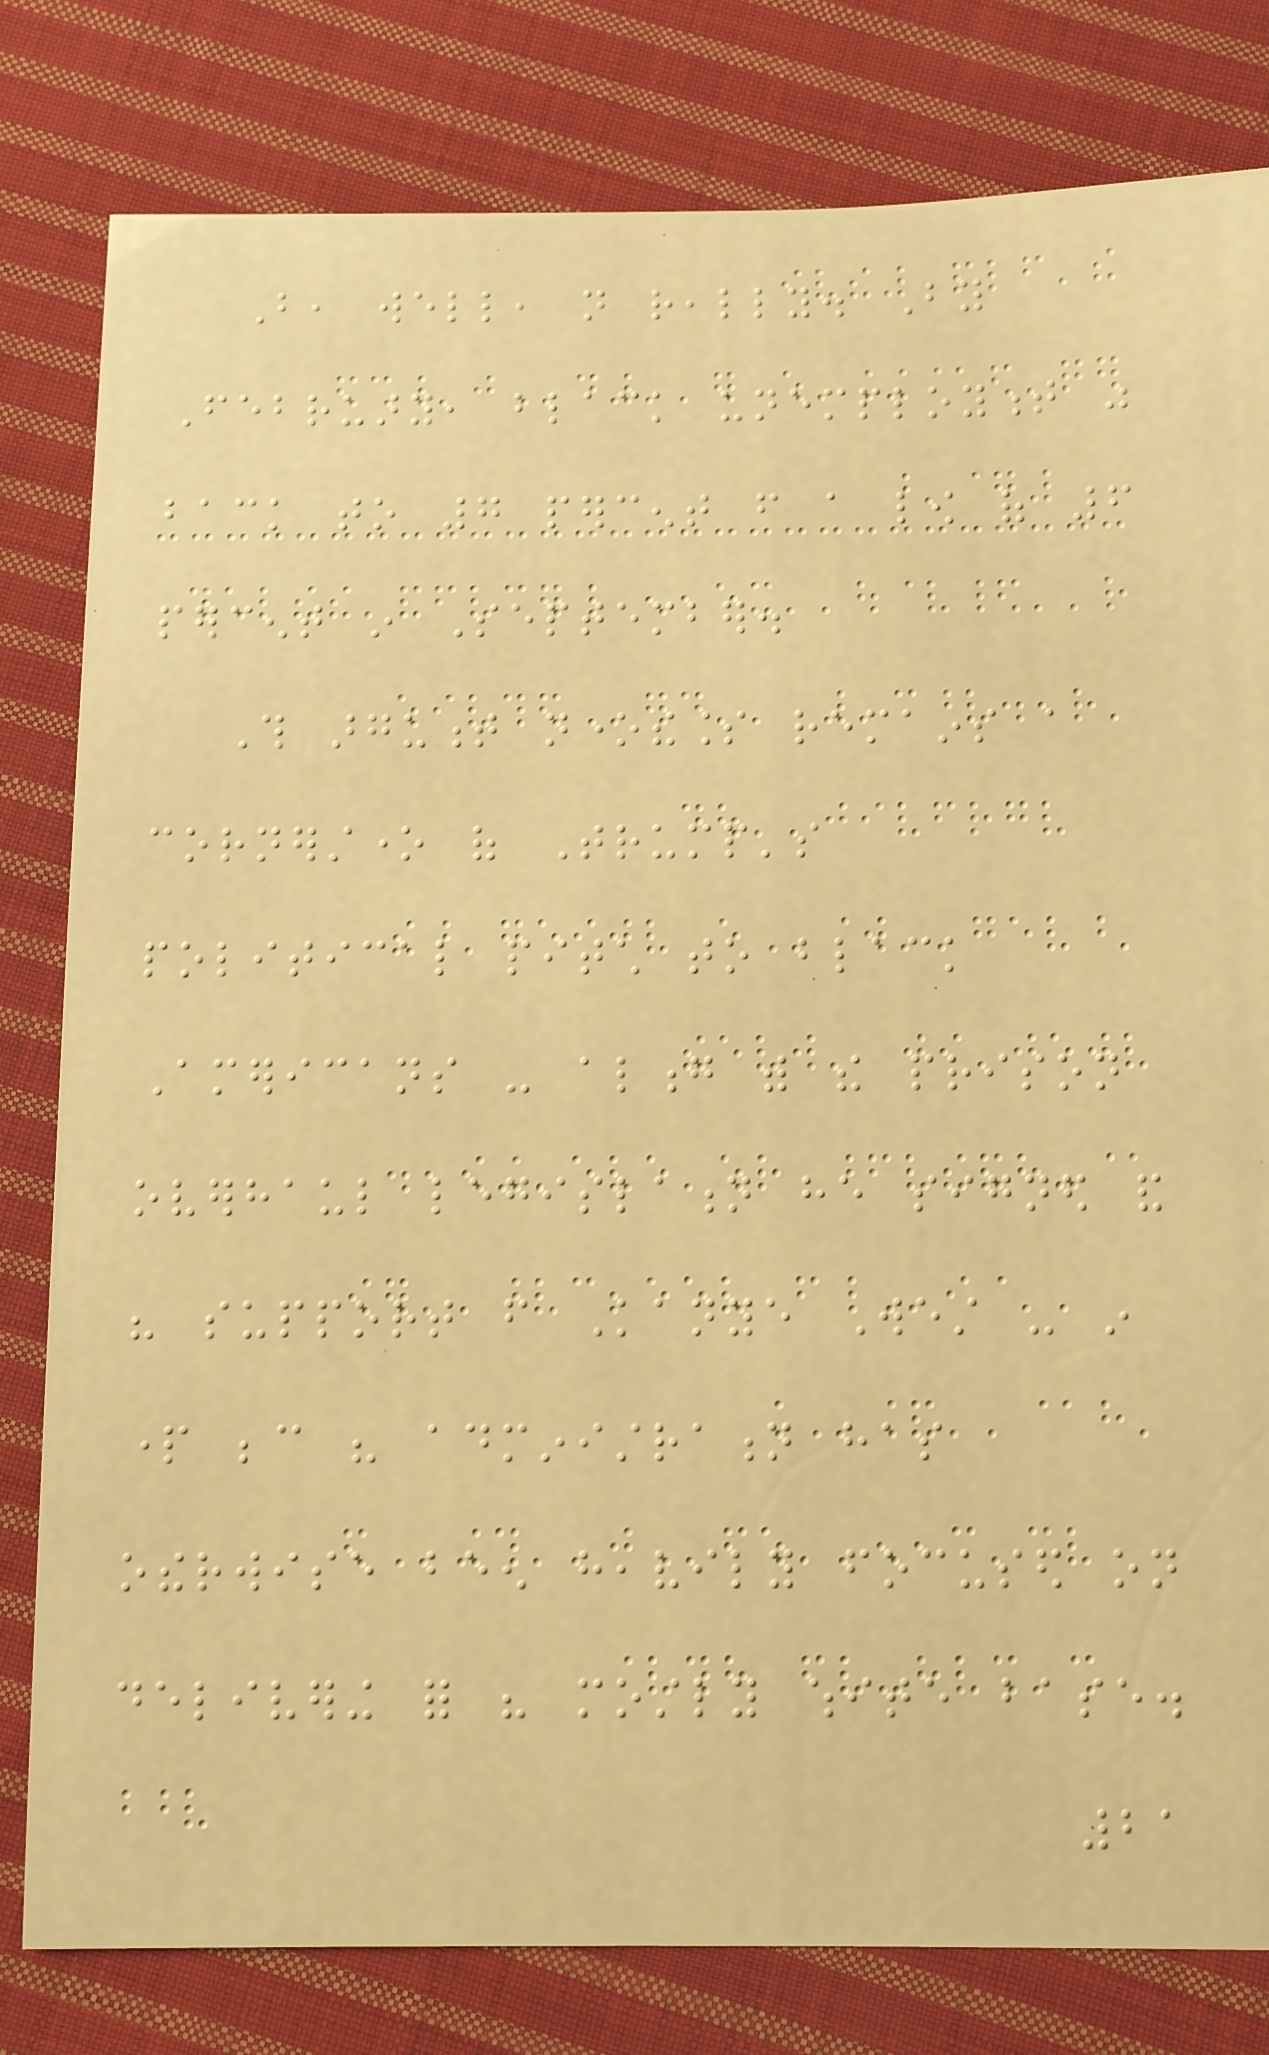But, well, not really. By
February, black unemployment was
back to 7 percent from a low of 6
percent in September.
This argument nonetheless remains a
cornerstone of Trump's
political pitch to black
Americans - along with the prison
overhaul legislation he signed and
his support from Kanye West - in
part because his administration has
otherwise been heavily focused on
delivering for his mostly white base.
21
